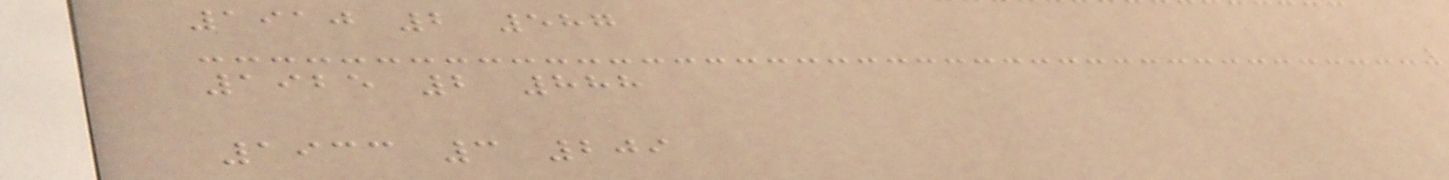1910 2 587
1925 2 888
1933 3 209
